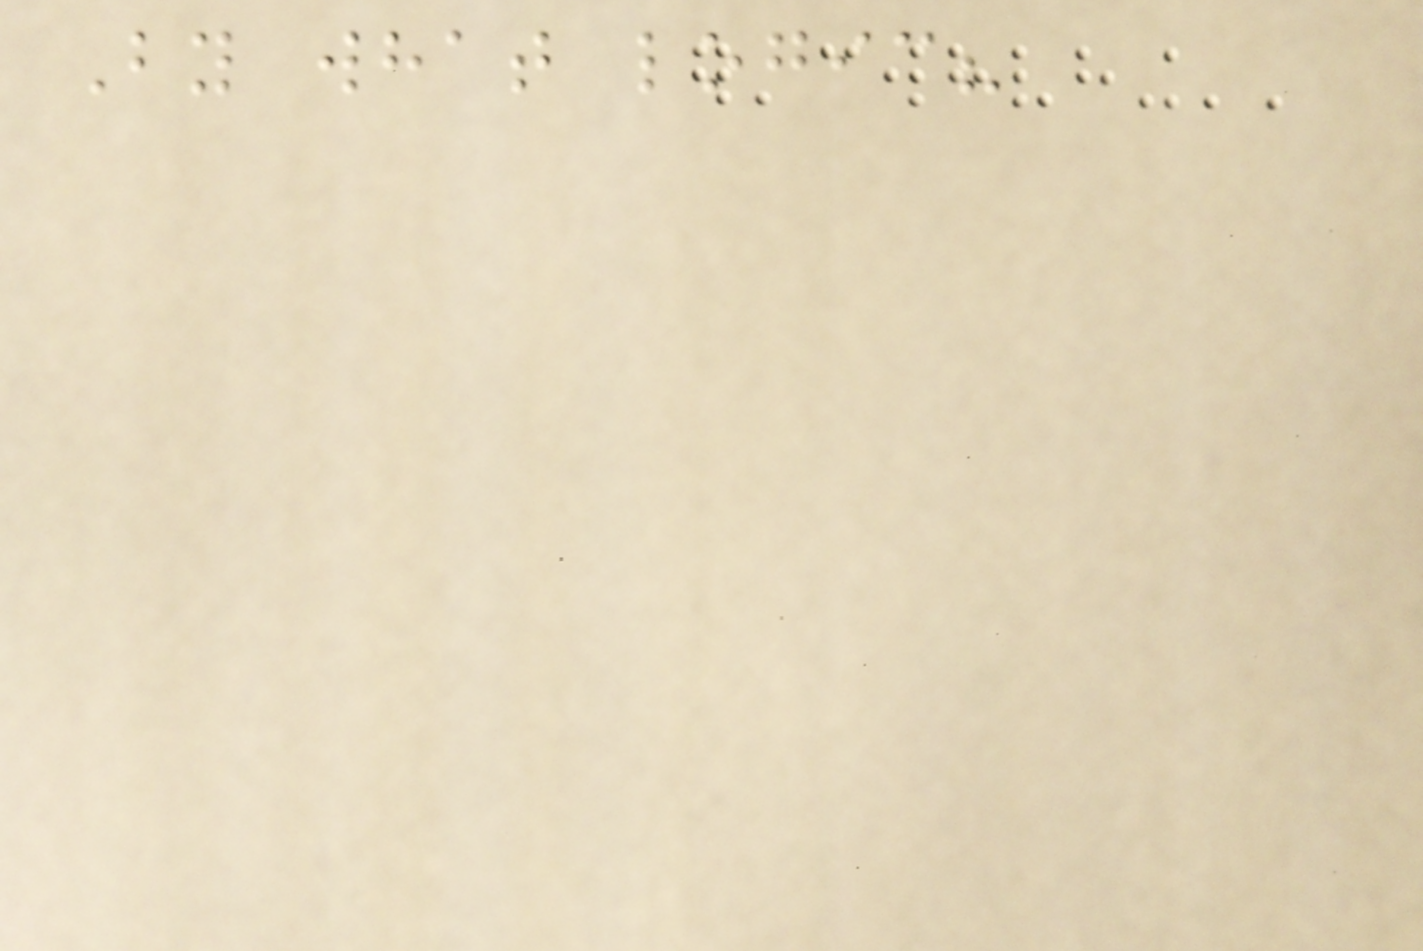By what logic?
